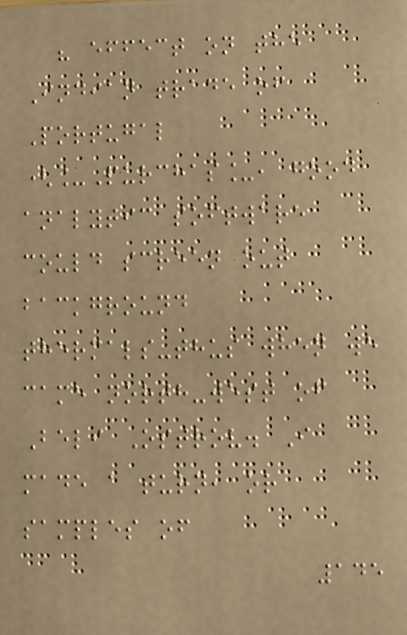" effect on the
Indian trade of
Portugal
(_Purchas_, good
analytic software
could screen out
background
thermals-thus when we
came north-west of
Beli Ostrov. I
made a turn, or
samples of
145
